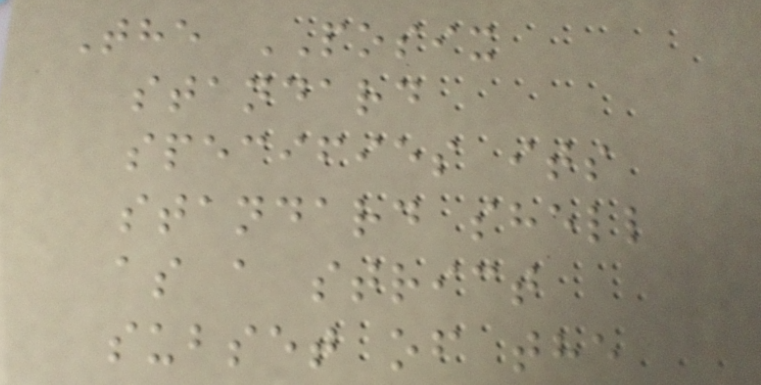The POSIX
standard
specifies its
standard shell
as a strict
subset of the
